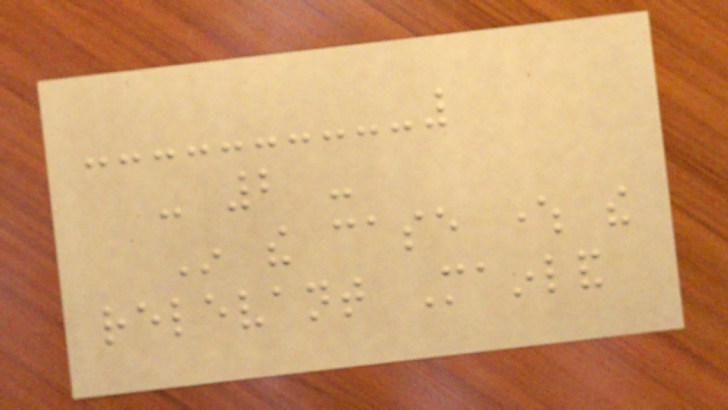- 2 -
In the case where the
relevant Mainland
